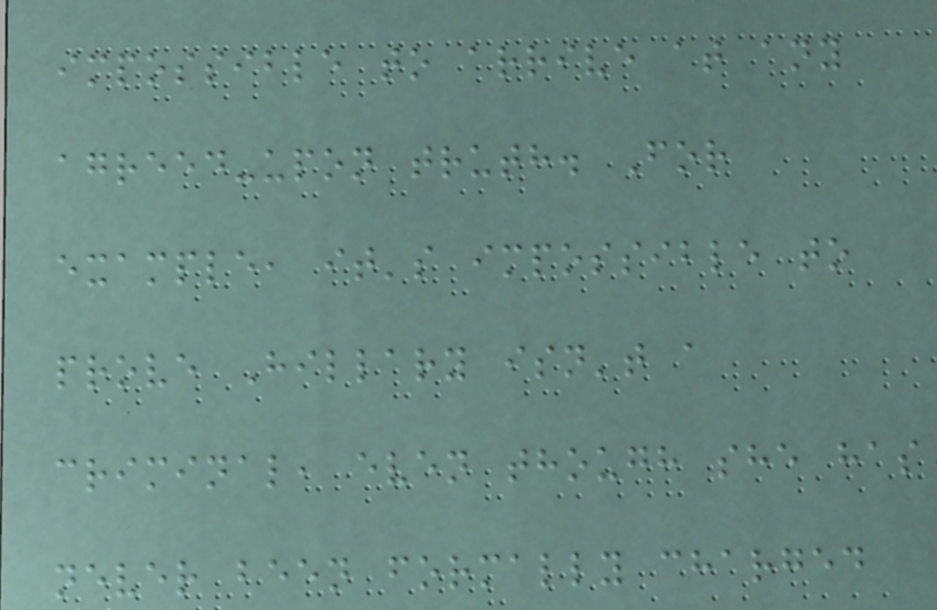impossible to arrive at any
agreed-upon truth. For
example, it's impossible to
prove Hillary isn't a
criminal, even though she has
never been formally charged
